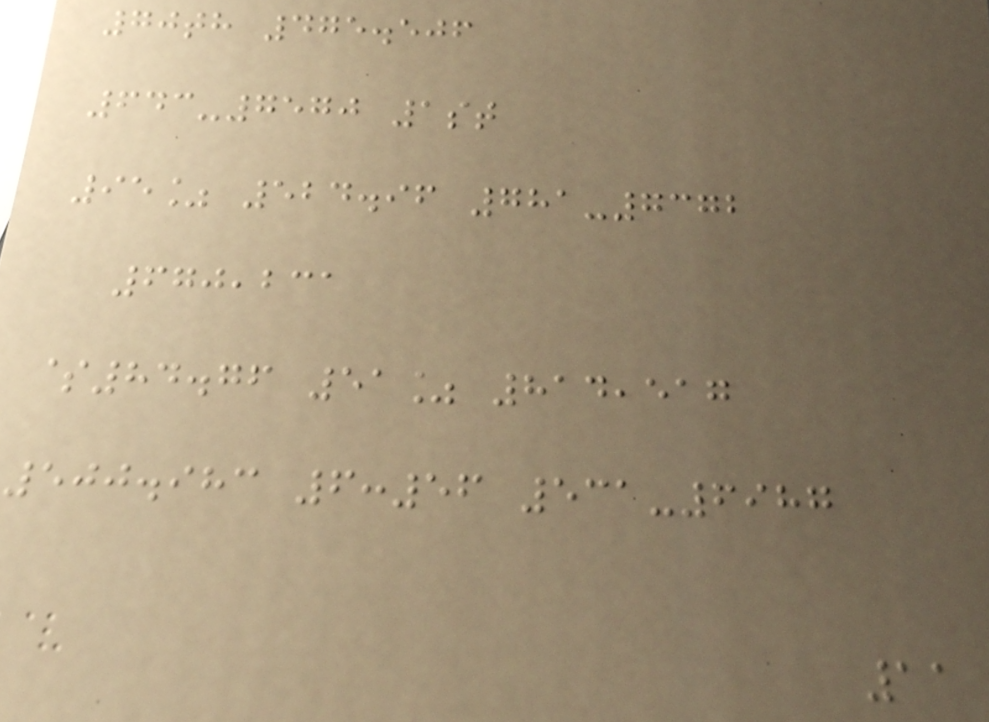70th 475.506
643-7570 1st
95% 524.96 781-7372
670,231
$84.76 51% 814,517
500.983 6:56 531-6987
11
